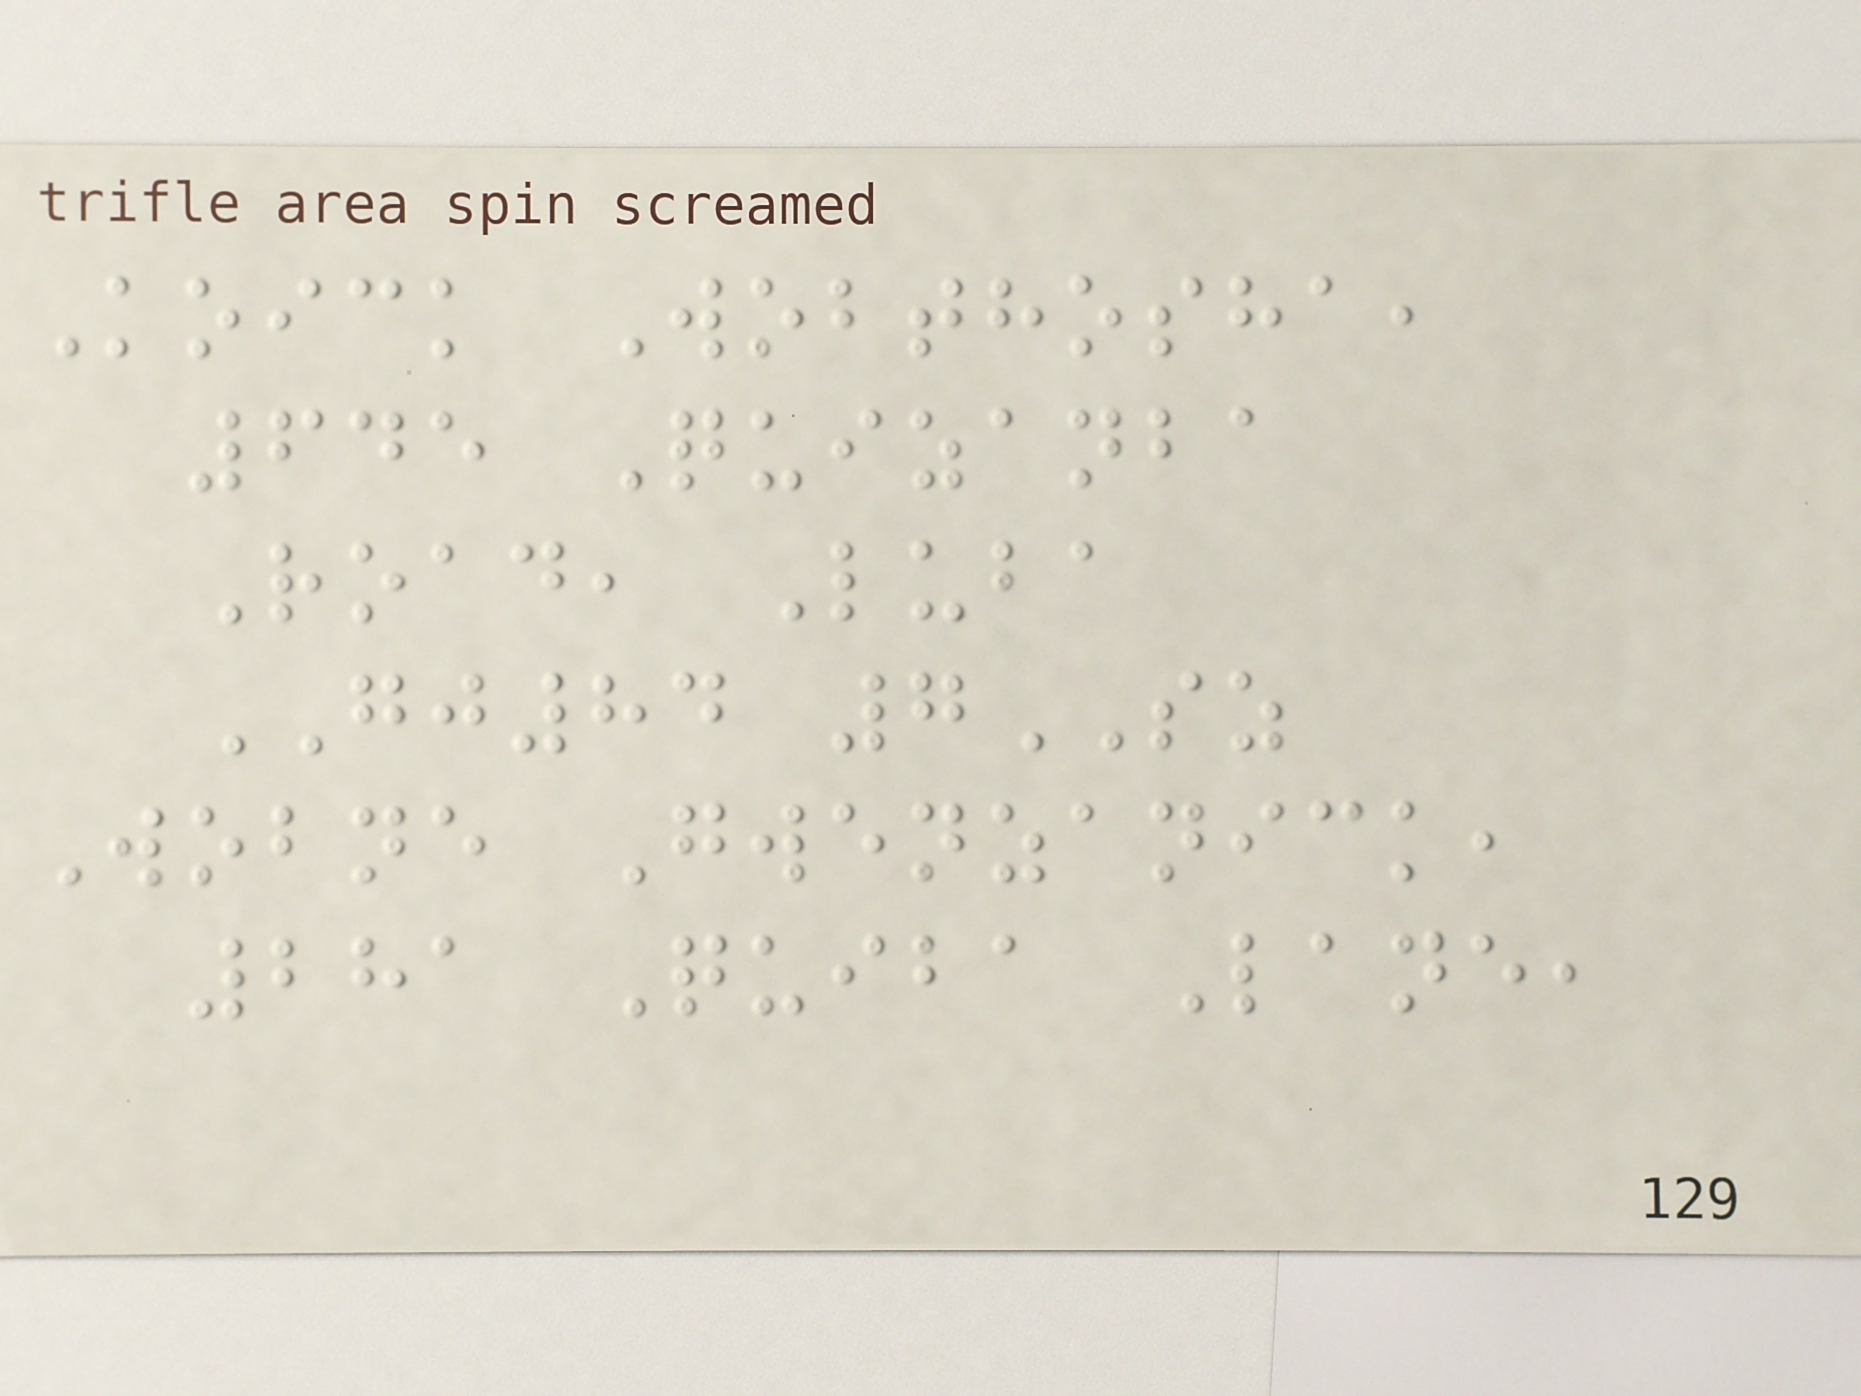Koick Wobthosha,
645 Quizanba
Road, Luba
GJ84 7SZ
Wobne Gwenzanick,
281 Quiba Lane,
